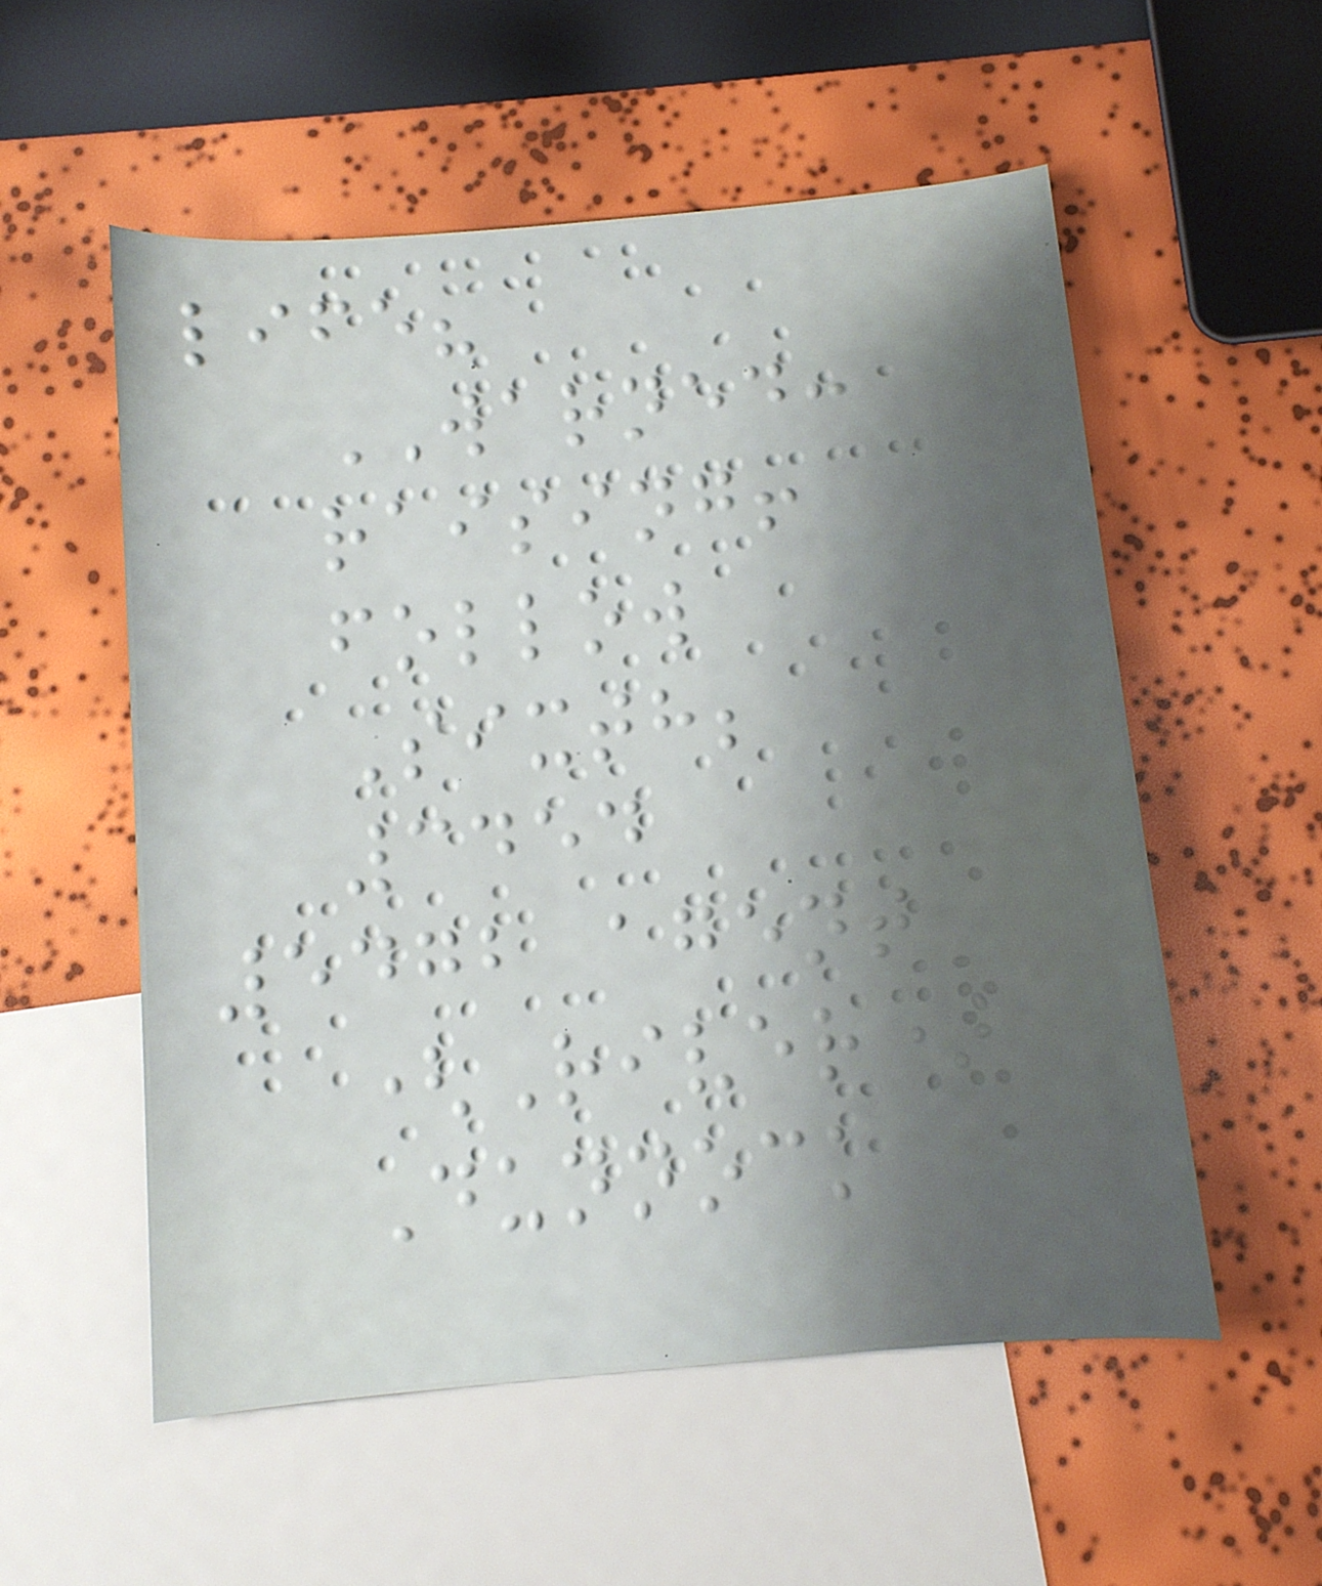life?
WARNED:
raising!
follow
Sixth;
3454
5472 agent
(River)
Dunnock
